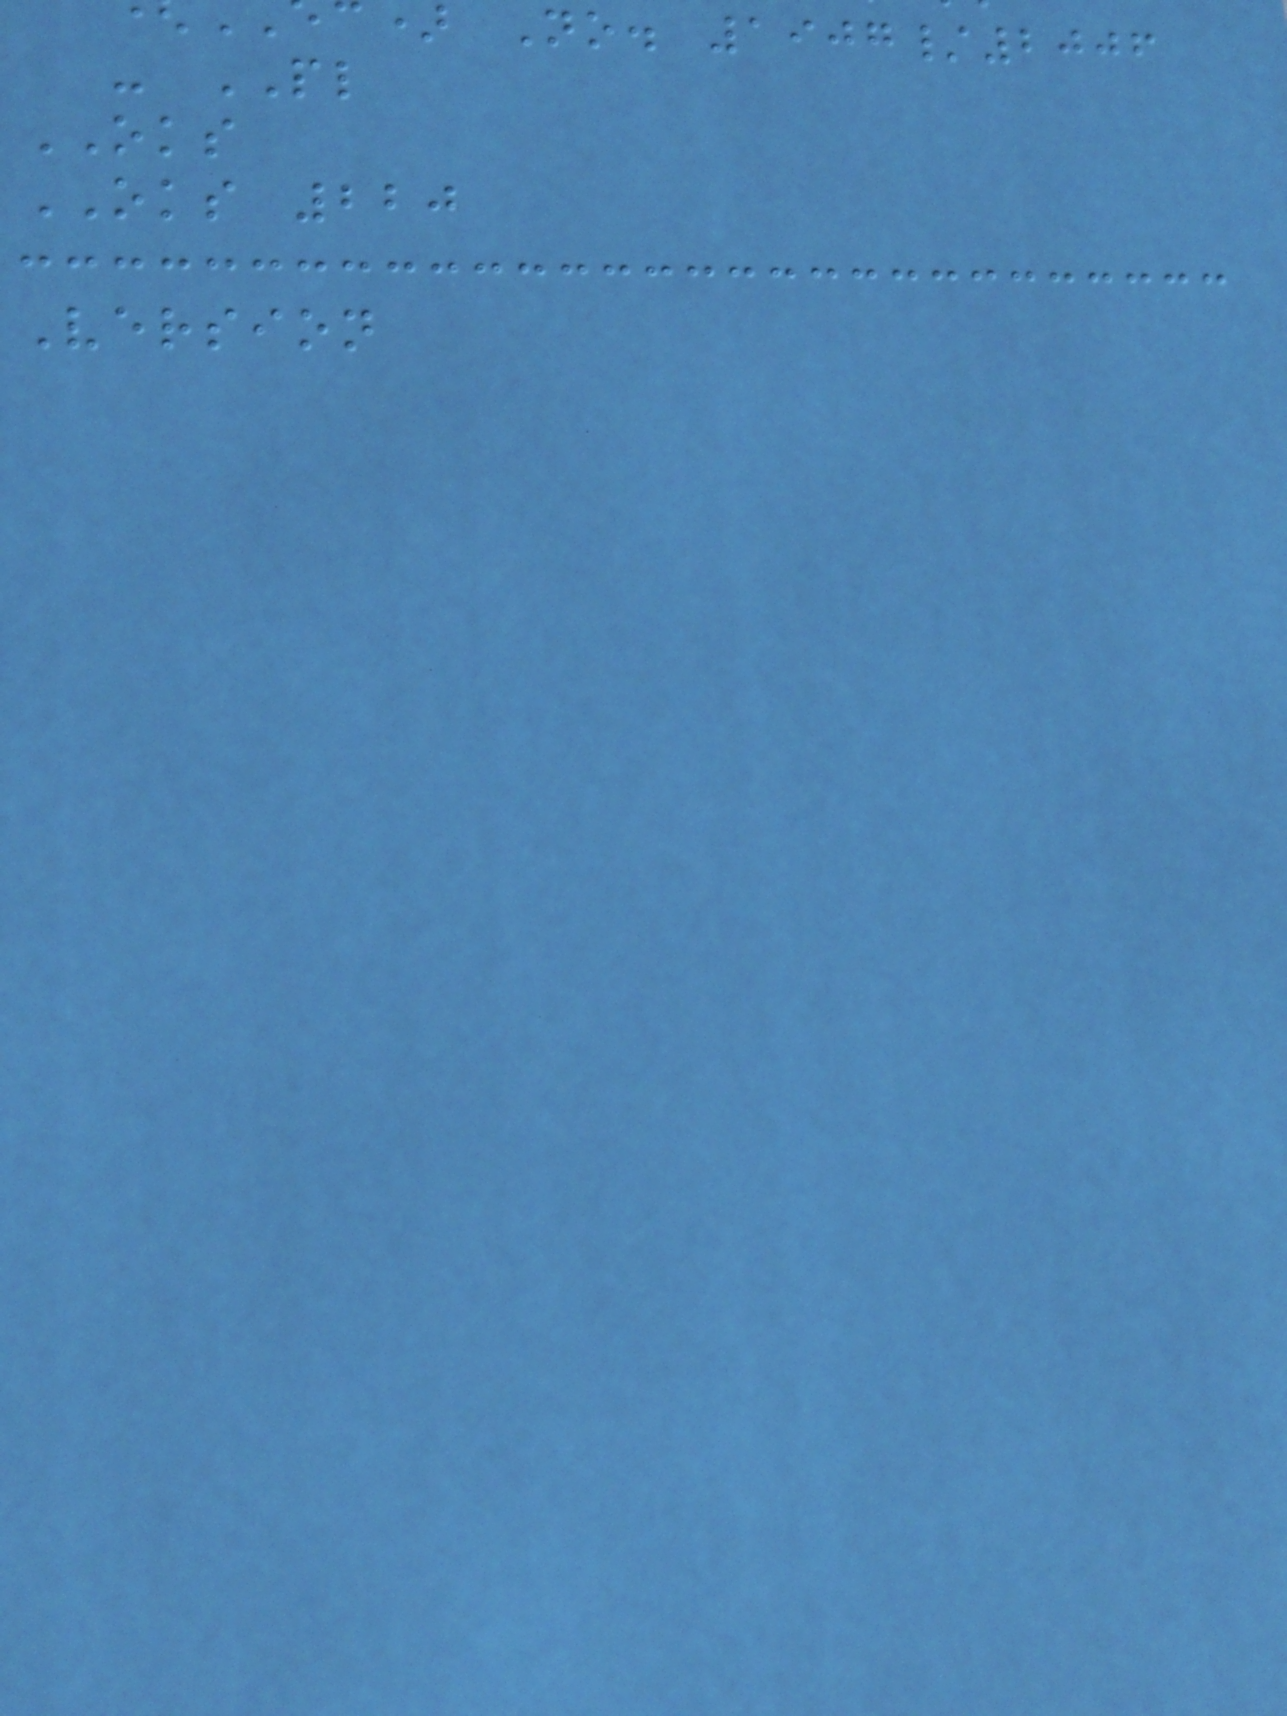) No. 1907/2006
- PL
OKS
OKS 220
Version
